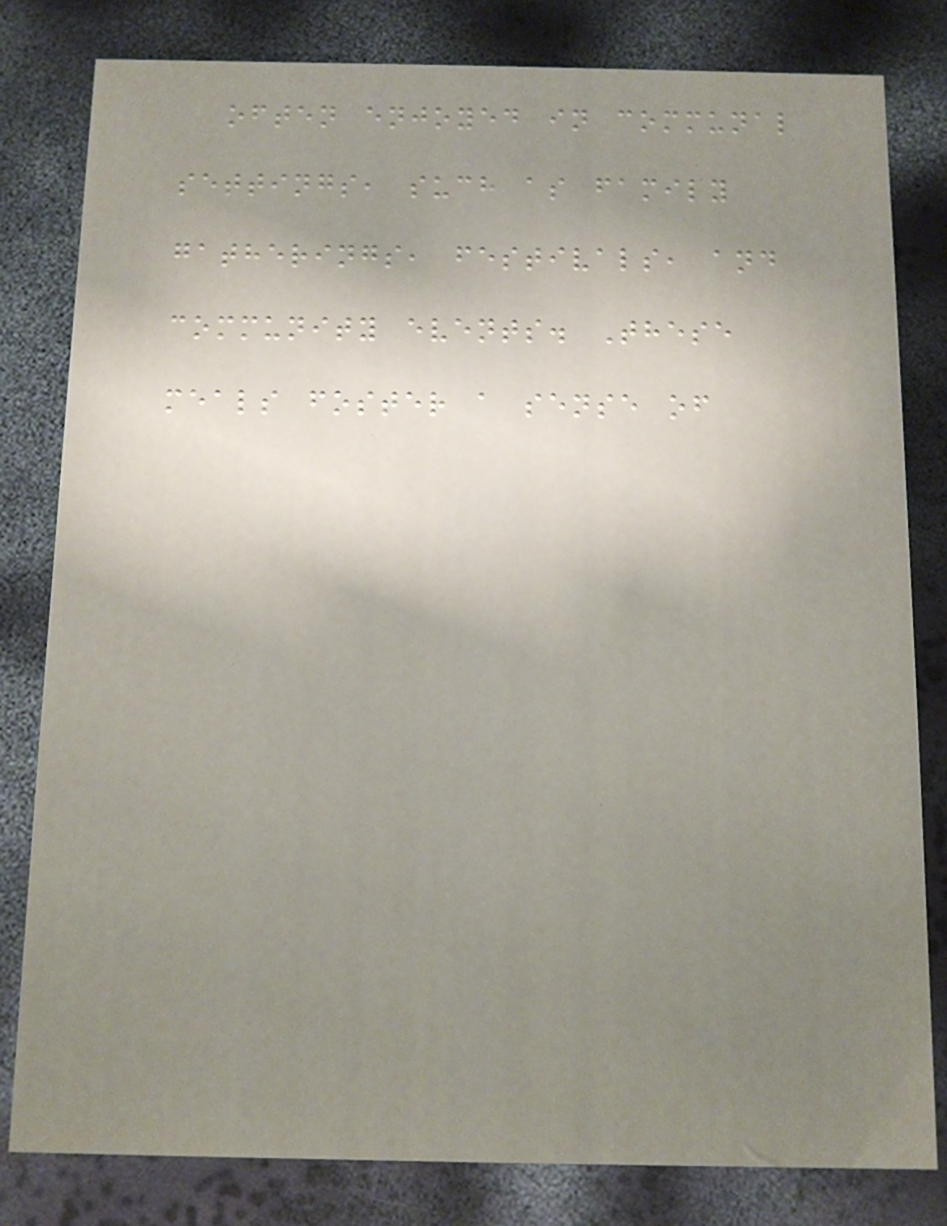often enjoyed in communal
settings, such as family
gatherings, festivals, and
community events. These
meals foster a sense of
